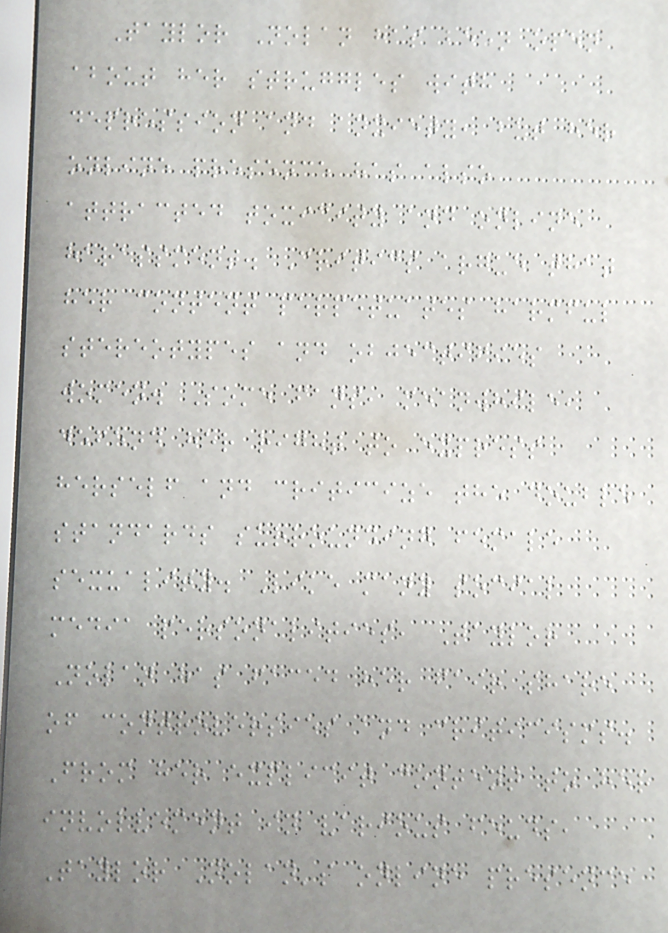Taylor Nolan has been open
about her struggles with
depression and anxiety, but her
online presence has also
attracted toxicity and online
harassment. Critics argue that
her content perpetuates harmful
stereotypes and objectifies
women. Some fans, meanwhile,
defend her right to express
herself and criticize the double
standards surrounding female
sexuality. Like many social
media personalities, Taylor
Nolan has faced her fair share
of controversies and criticisms.
From her explicit content to her
involvement in various feuds,
Taylor Nolan's online presence
